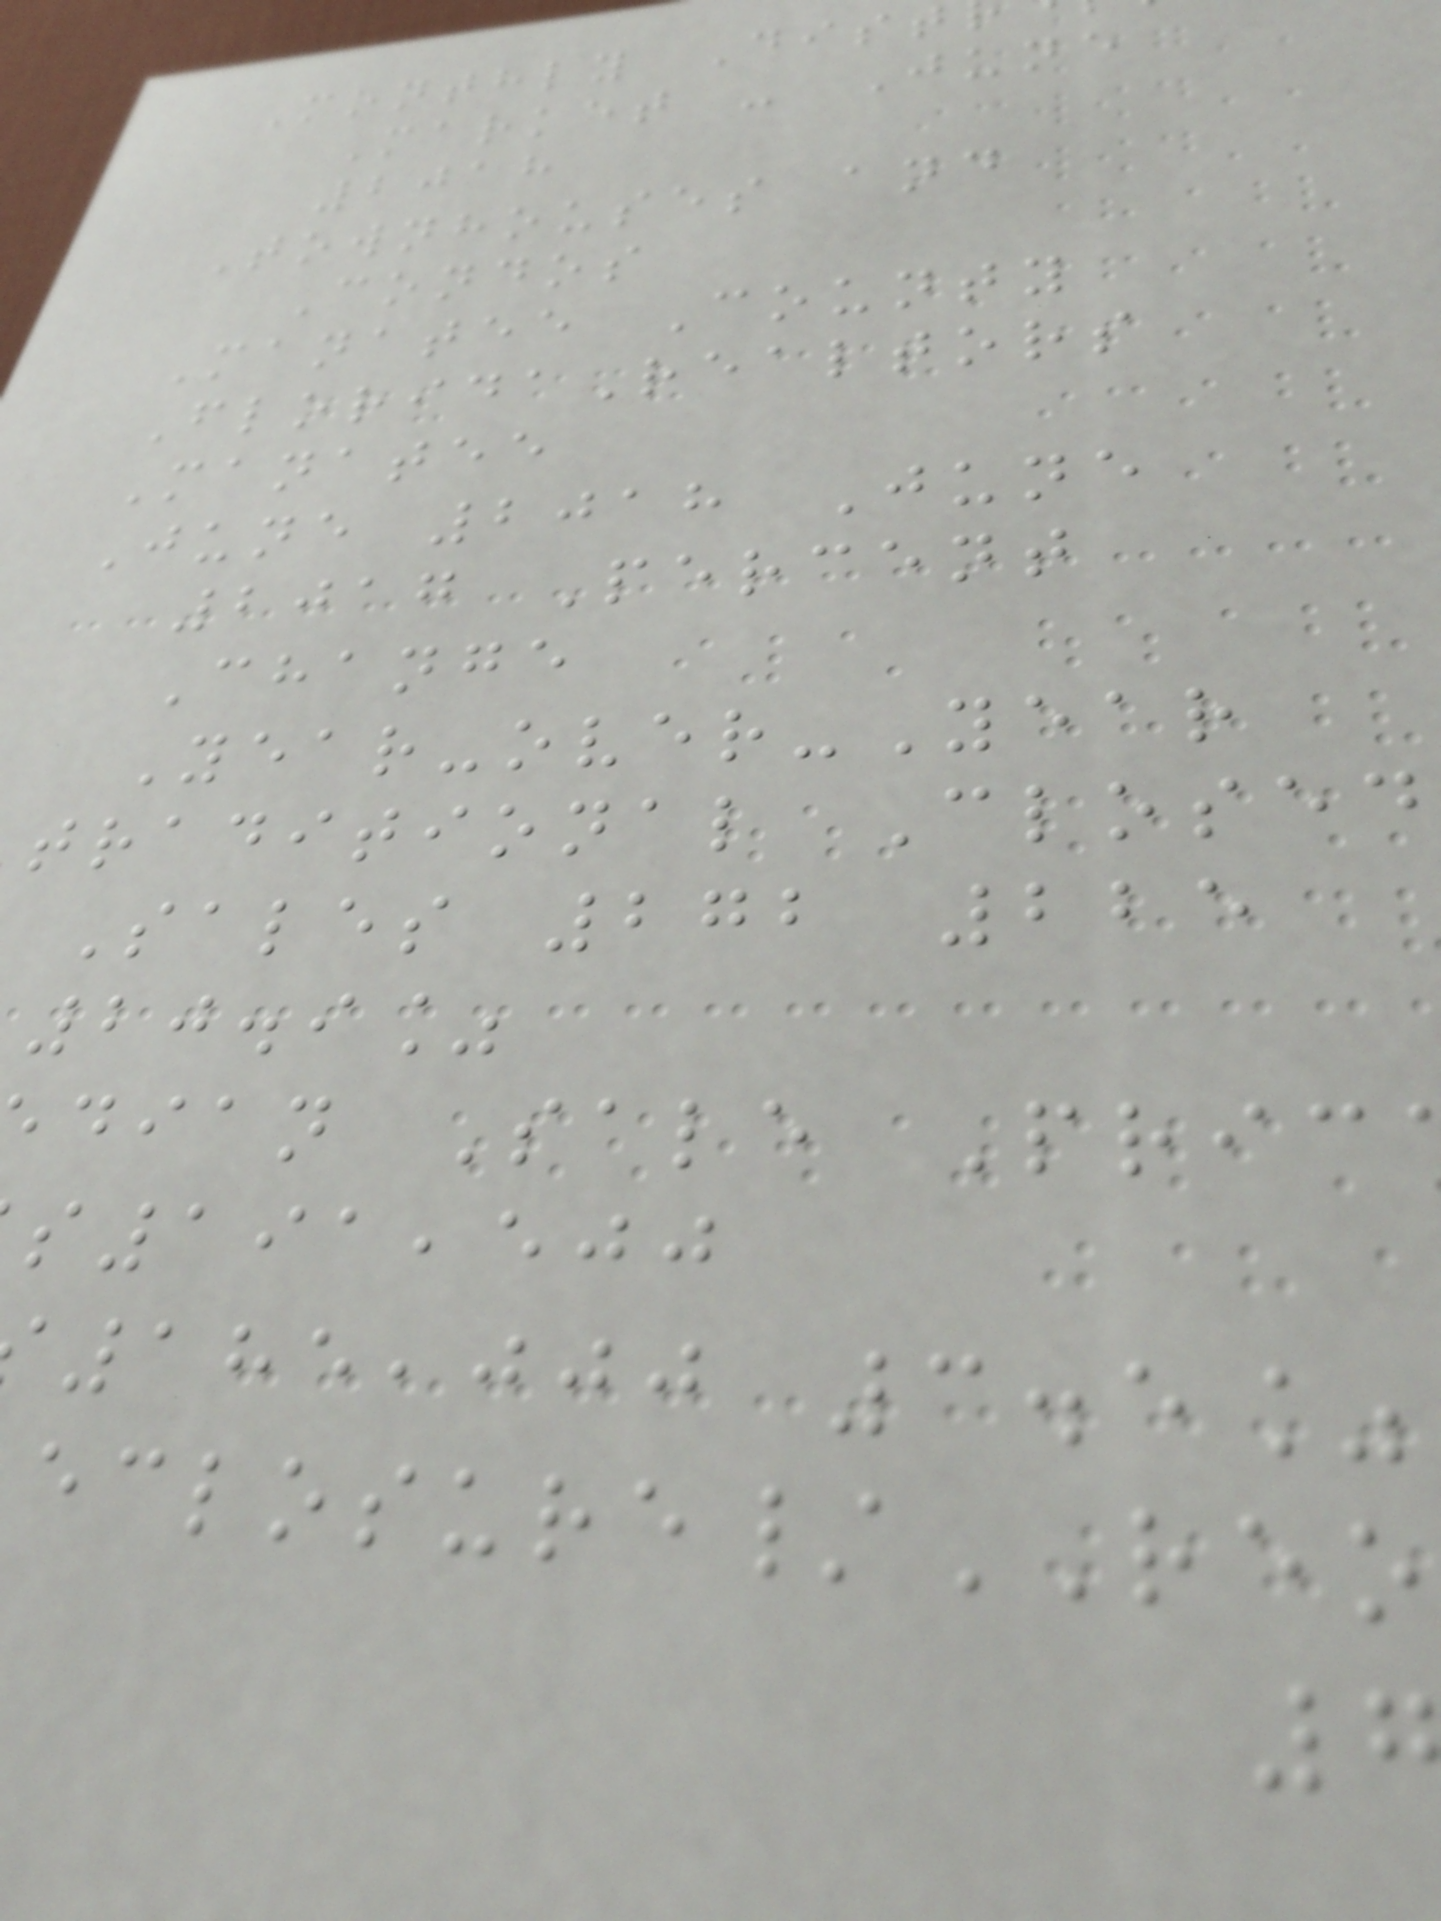Monthly Dist
Market - June
2018
Townhouses and
Condos
Manatee County
FloridaRealtors
Manatee
June 2018 June
2017 Percent
Change
Year-over-Year
traditional Closed
Sales 272 225
20.9%
dian Sale Pric
191,500
185,000 3.5%
eclosure/REO
